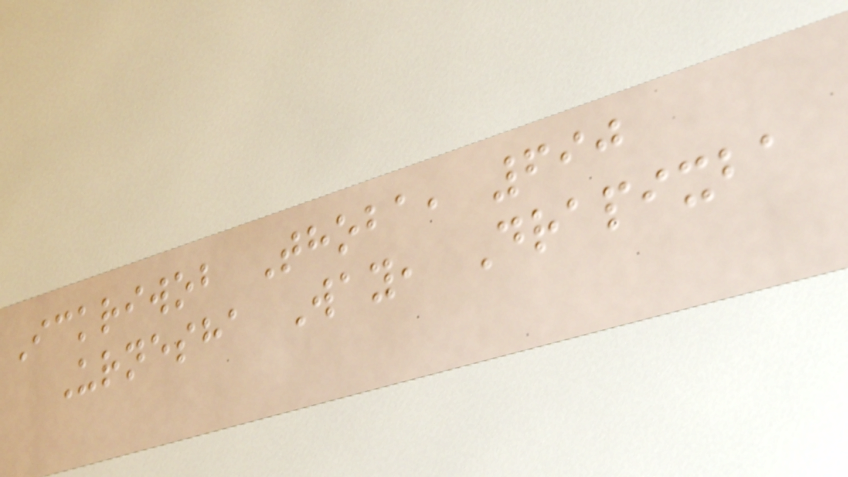Ickriwob Thoba, 690
Urnesha Way, Drapixba
